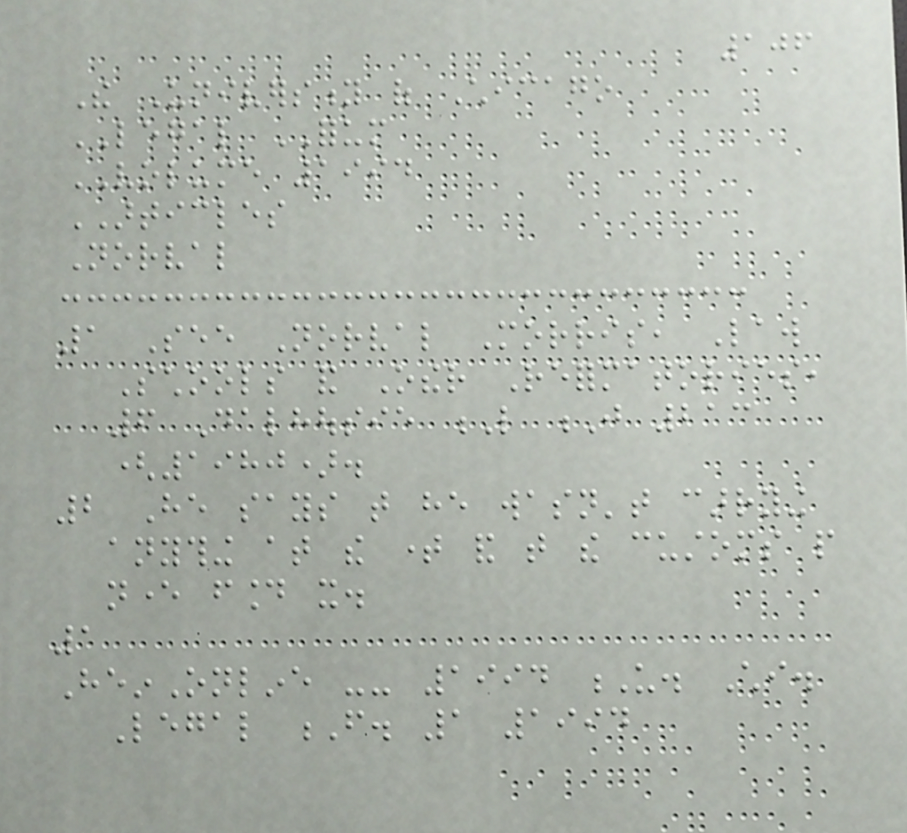106
The University of Chicago
LEGAL FORUM
VOLUME 1994
ARTICLES
Norval
1 See Norval Morris, Law
Schools and Other Reformatories,
6 Dalhousie L J 213
(1980).
2 He says that he wasn't carrying
anything at the time and that the customs people
never found it.
1
HeinOnline -- 1994 U. Chi.
Legal F. 1 1994
